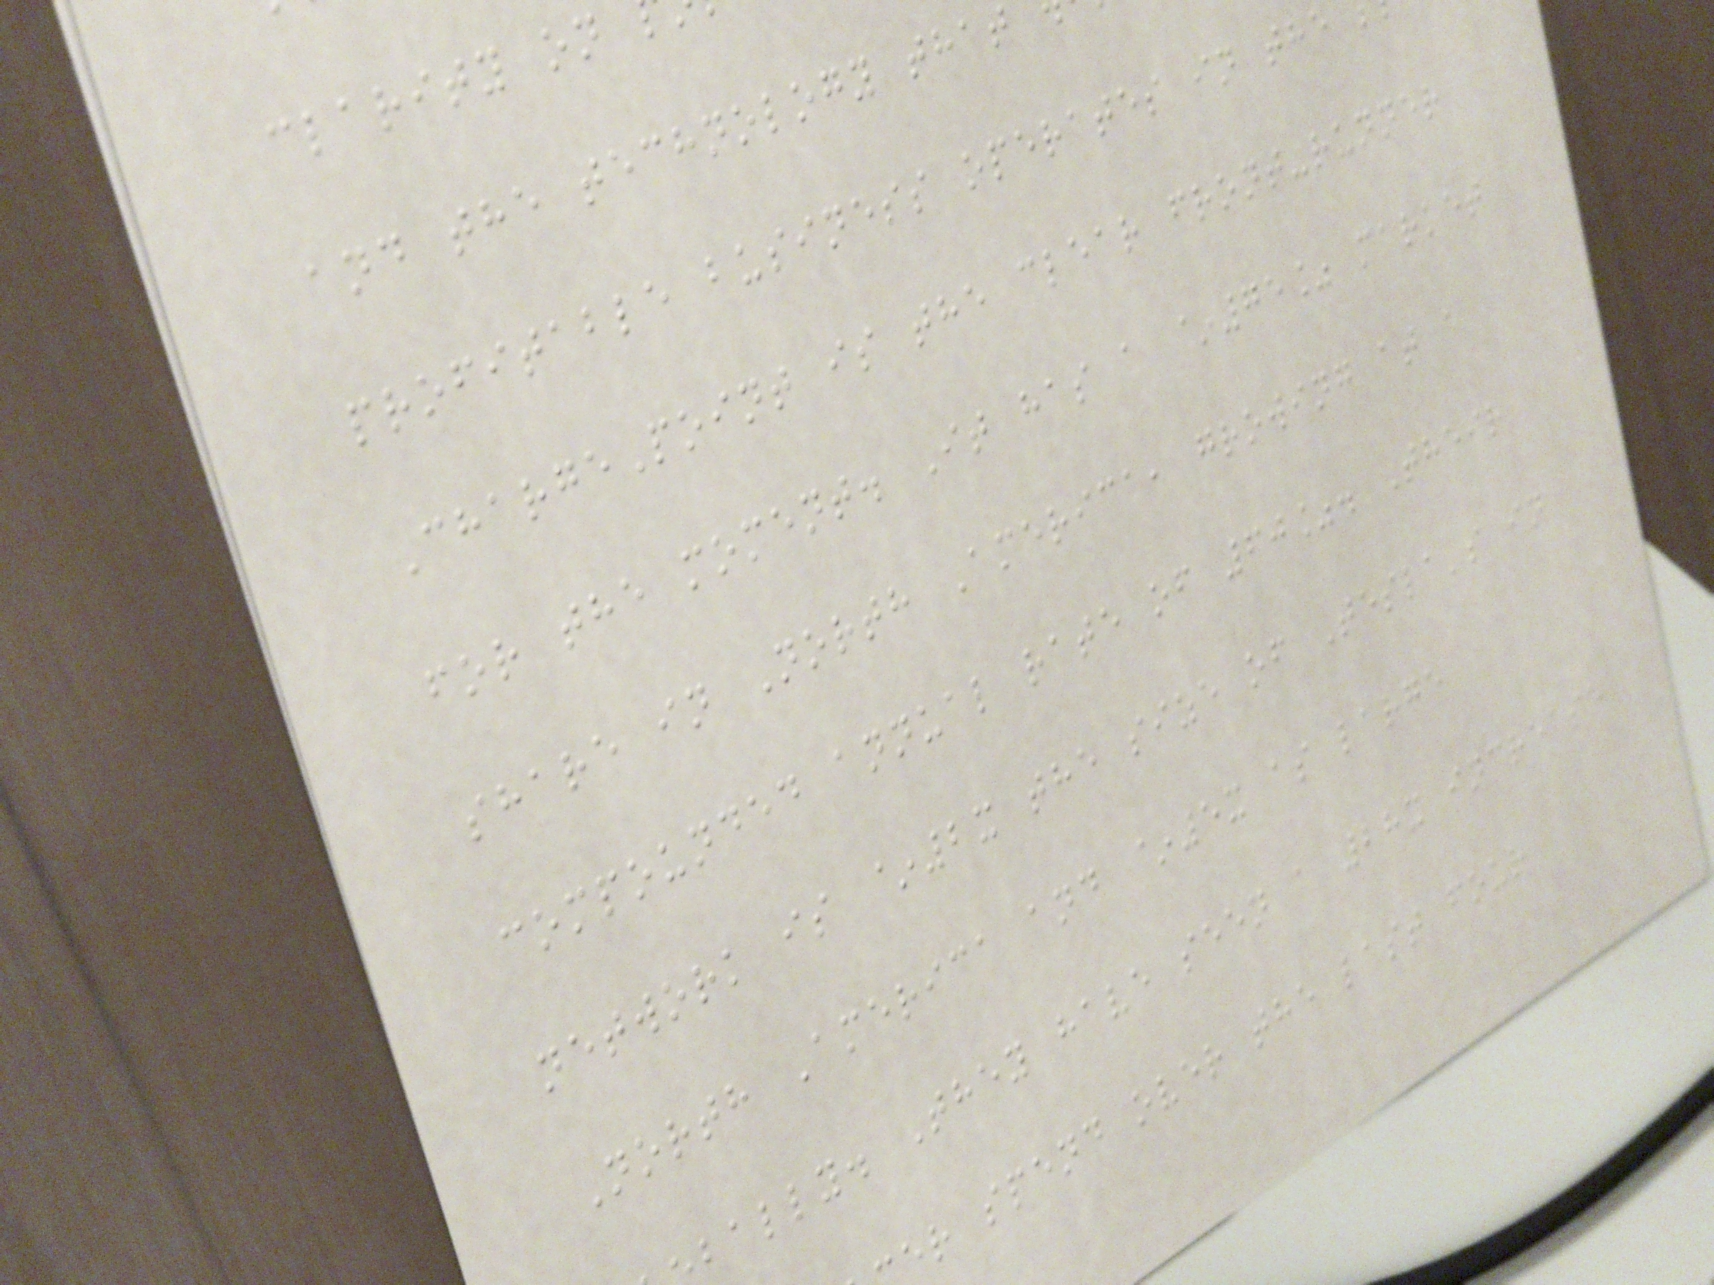clarity on
and the technology that
profitable business operates in the
ChargePoint is the clear front-runner
for the moment. It has a ~75% market
share in North America, growing at a
compounded annual rate of 60%. Their
network is ~2x the size of Tesla's in
North America and ~5x as large
bally. They have seen a 28x increase
er spend over the last four
